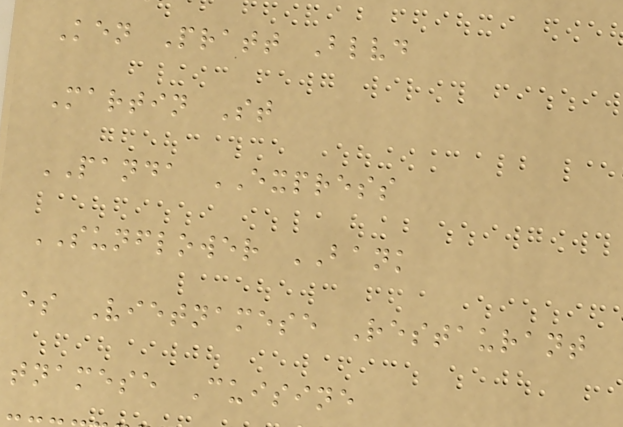Ken Pratt Blvd
Martin St
PANDA EXPRESS
SUNFLOWER BANK
es Vietnamese Restaurant
tnamese Cuisine
